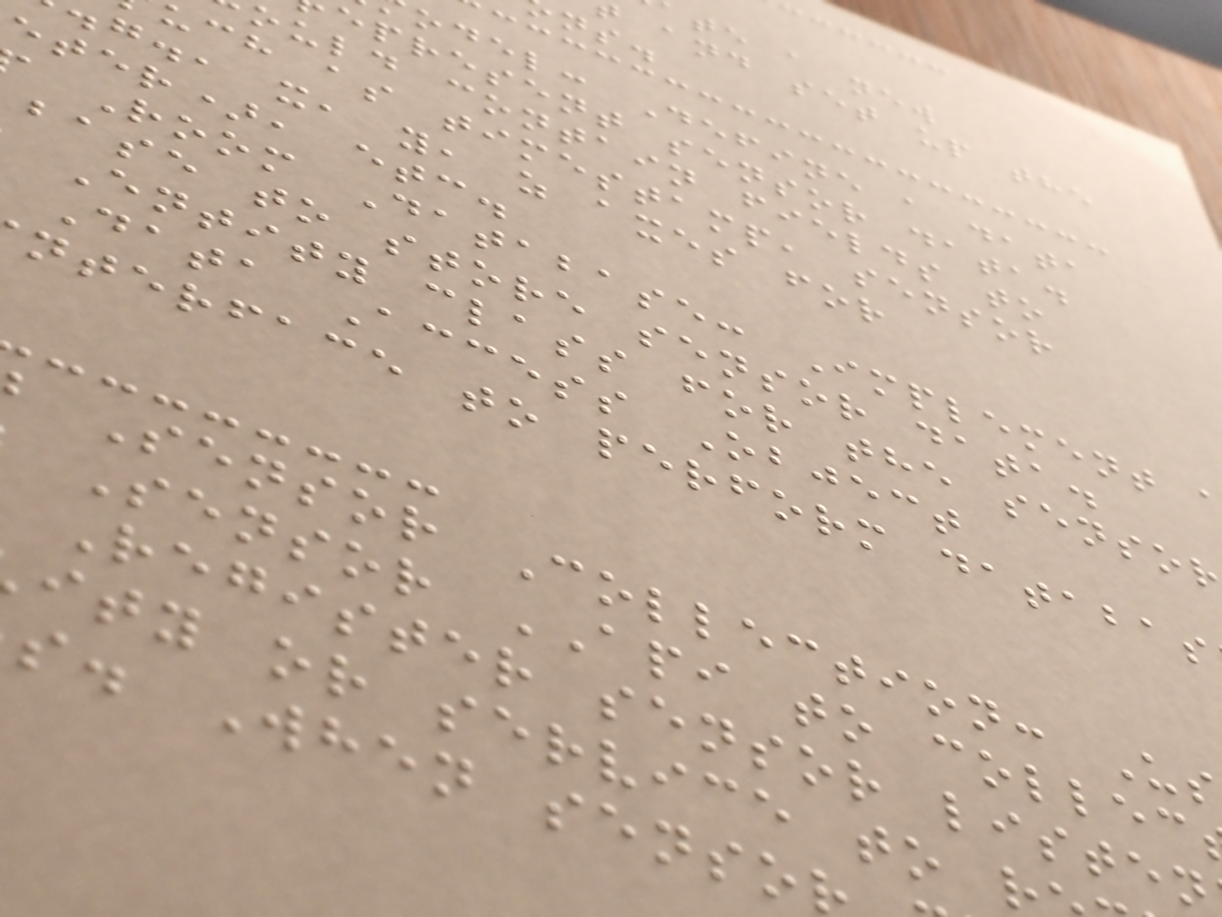te a new
and set up the
odel: Define a data
epresent sensor data.
ould contain fields to
uch as timestamp, sensor
g., x, y, z axes for
eter), etc.
Room Database: Implement
base to store sensor data.
Entity class for the senso
Data Access Object
nterface to perform databas
Sensor Collection: Us
Sensor API to collec
Register sensor listen
ity or service to r
s. When senso
